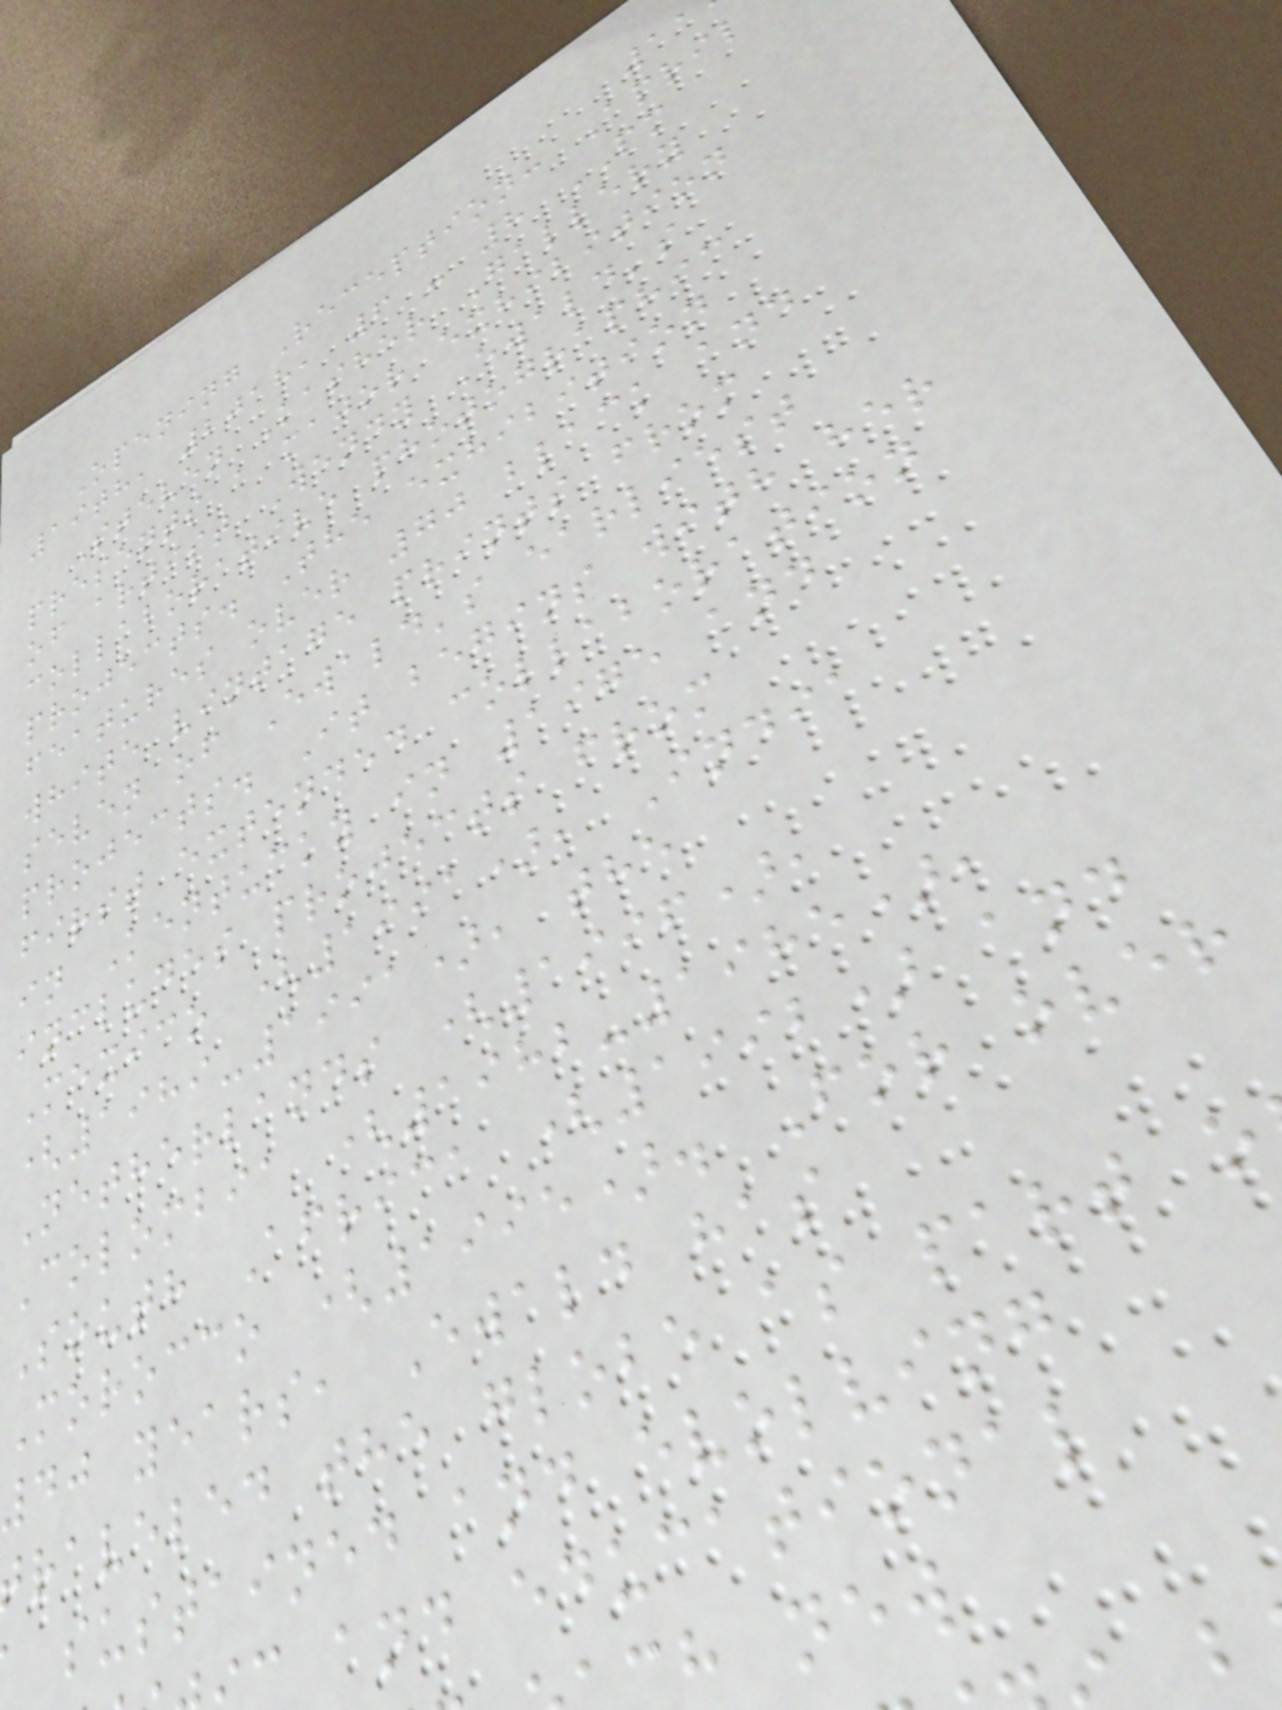Opening Reception: April
19th, 2018, 6 - 8 PM
Steven Kasher Gallery
presents a major exhibition
of artist Wendy Ewald's
collaborative photographic
projects. The exhibition
features over 70 black and
white vintage prints from
seven of Ewald's earliest
projects. It begins with her
first extended collaboration
in Kentucky in 1975 and
includes projects from
Mexico (1991), India
(1989-1991), the
Netherlands (1996),
Colombia (1982-1985),
South Africa (1992) and
Morocco (1995). For over
40 years, Ewald has
raveled the globe as part o
sustained and evolving
and educational
